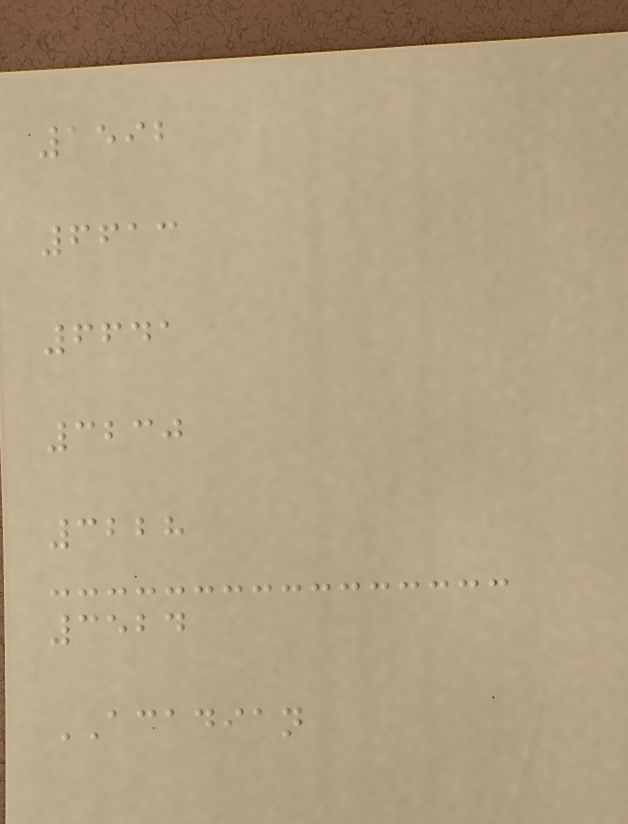1592
6613
6641
3230
3228
3524
ACADIAN
